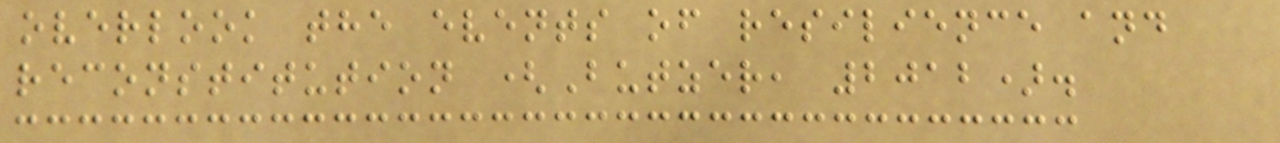overlook the events of resilience and
reconstitution (Butzer, 2012).
